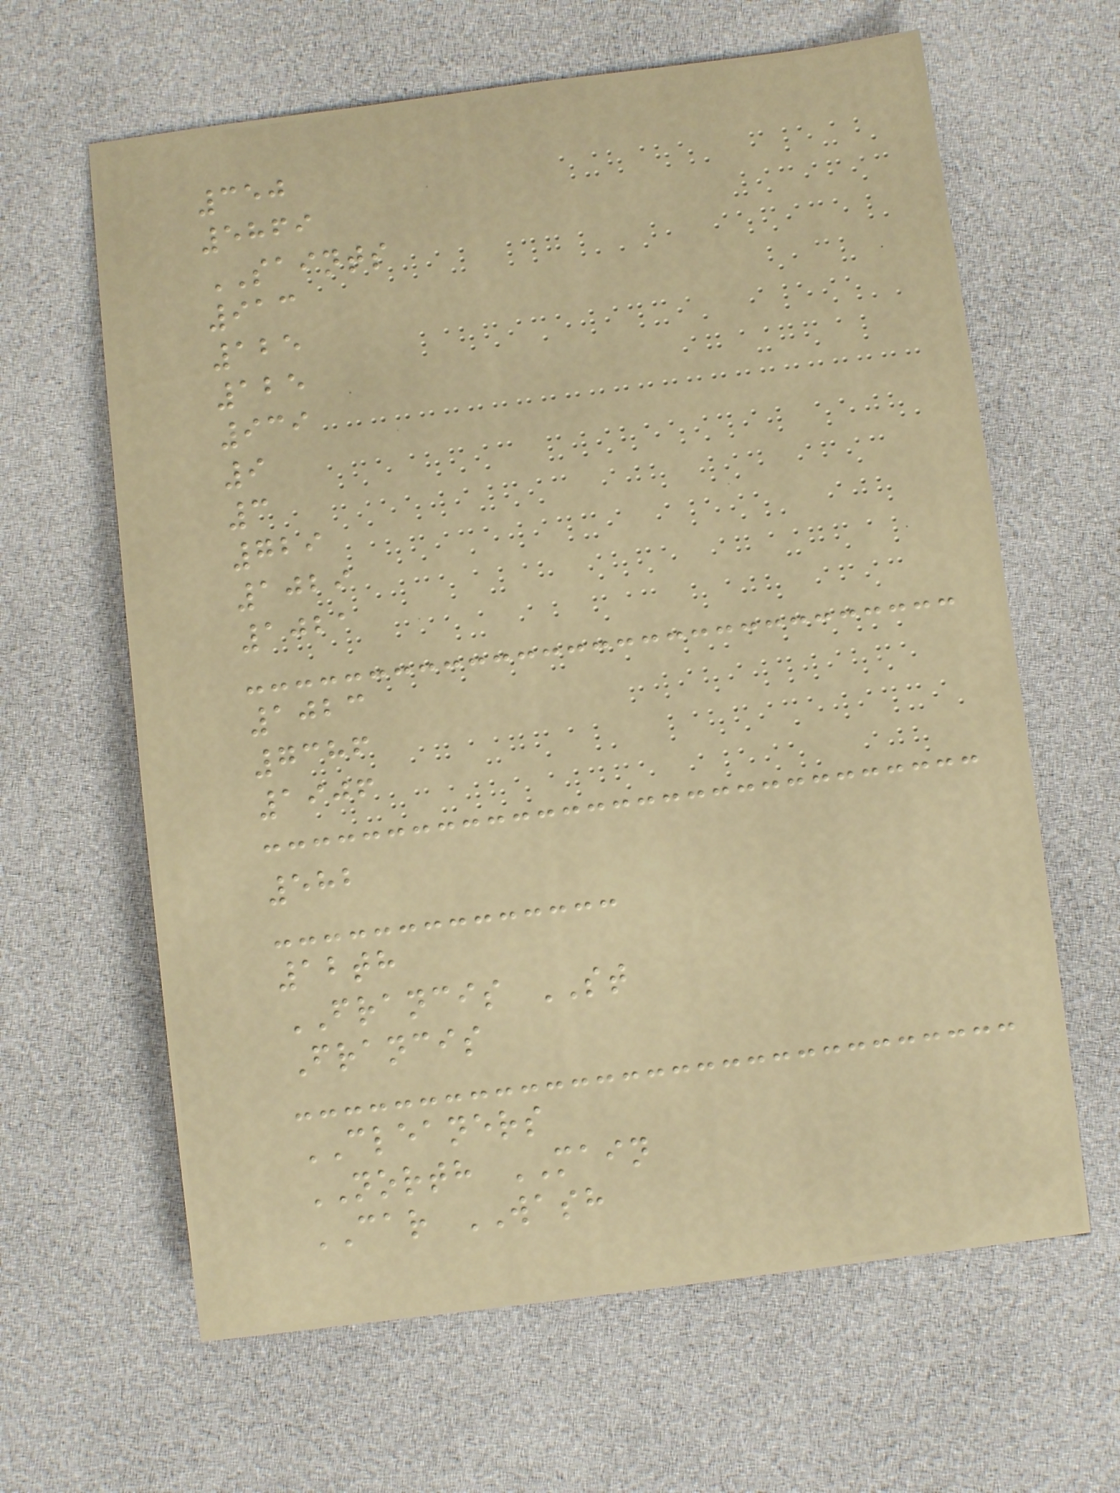350
5869
SAINTS
913
125
125
939
9
3
729
1029
1021
1023
7386
1906
582
12th
FRANCIS ST
Francis
CLEANERS
NORTH MAIN
CAR WASH
